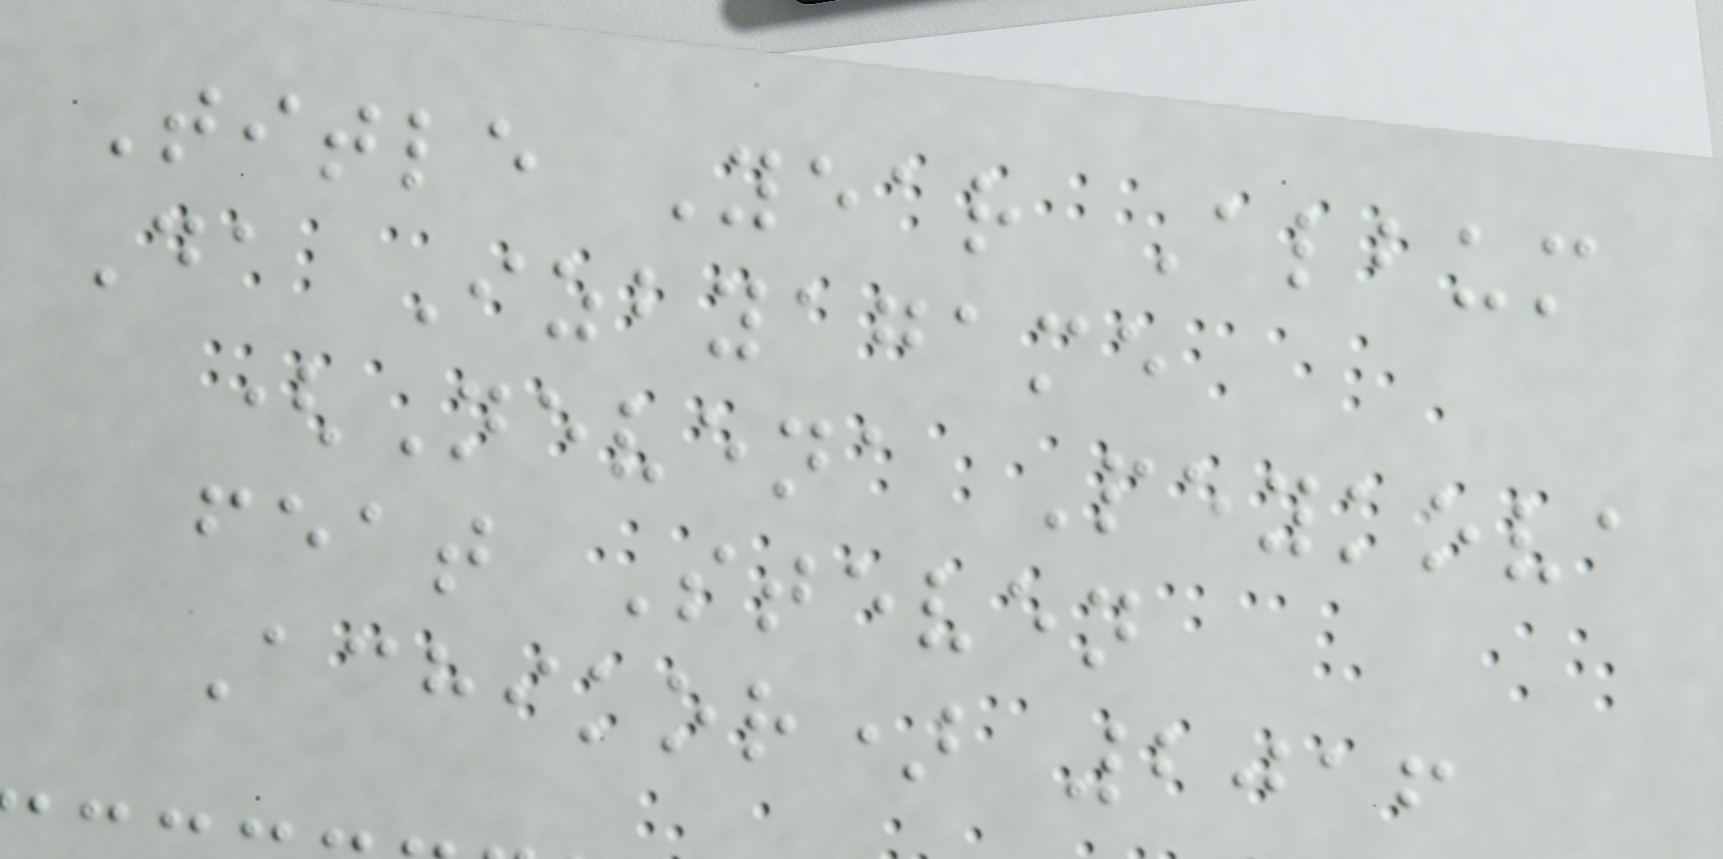Title Year Album
Da Izbyagame
(Nevena Peykova
feat Steven
Achikor) 2016
